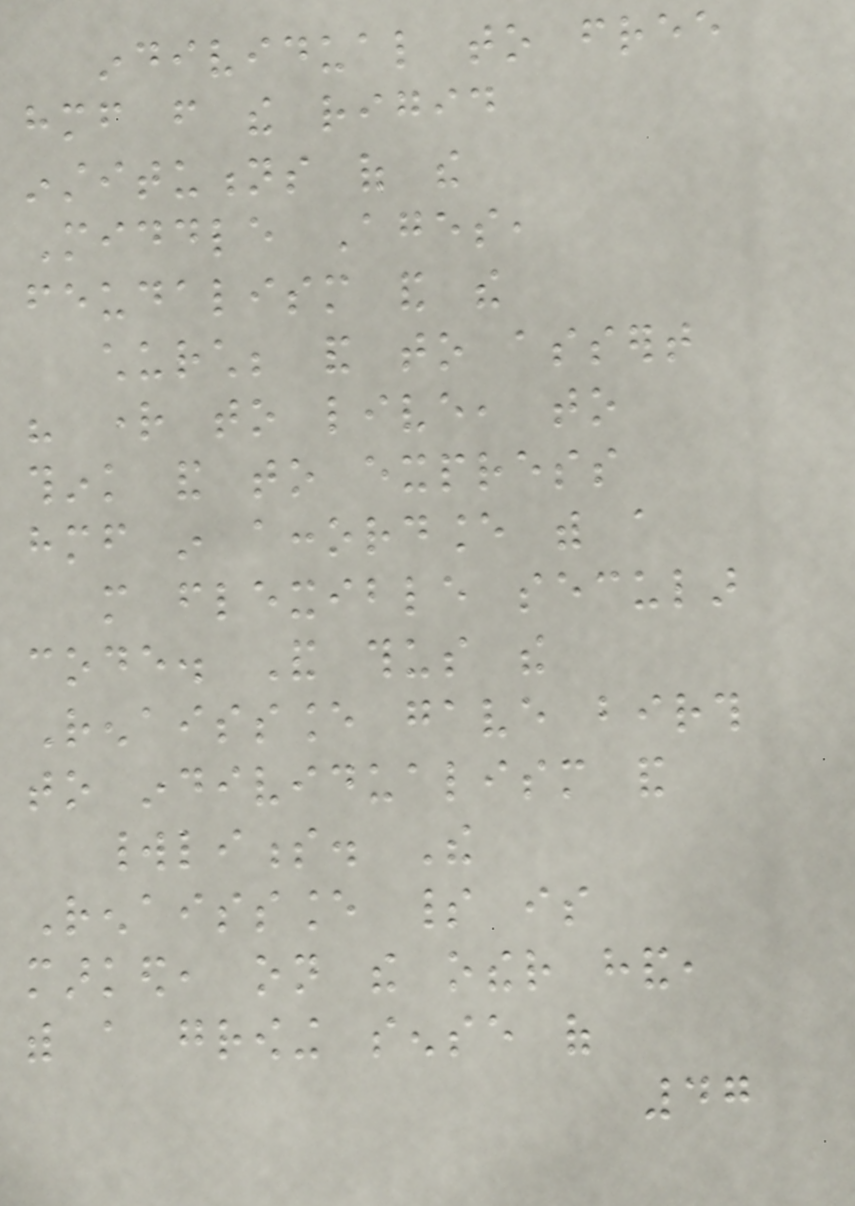individual to free
himself from the rigid
institutions of the
Middle Ages,
feudalism and the
church; and to assert
his right to live, to
think and to express
himself in accordance with a
more flexible secular
code. And thus the
Renaissance gave birth
to individualism and
worldliness. The
Renaissance spirit is
marked, on the other hand,
with a growing sense of
47
